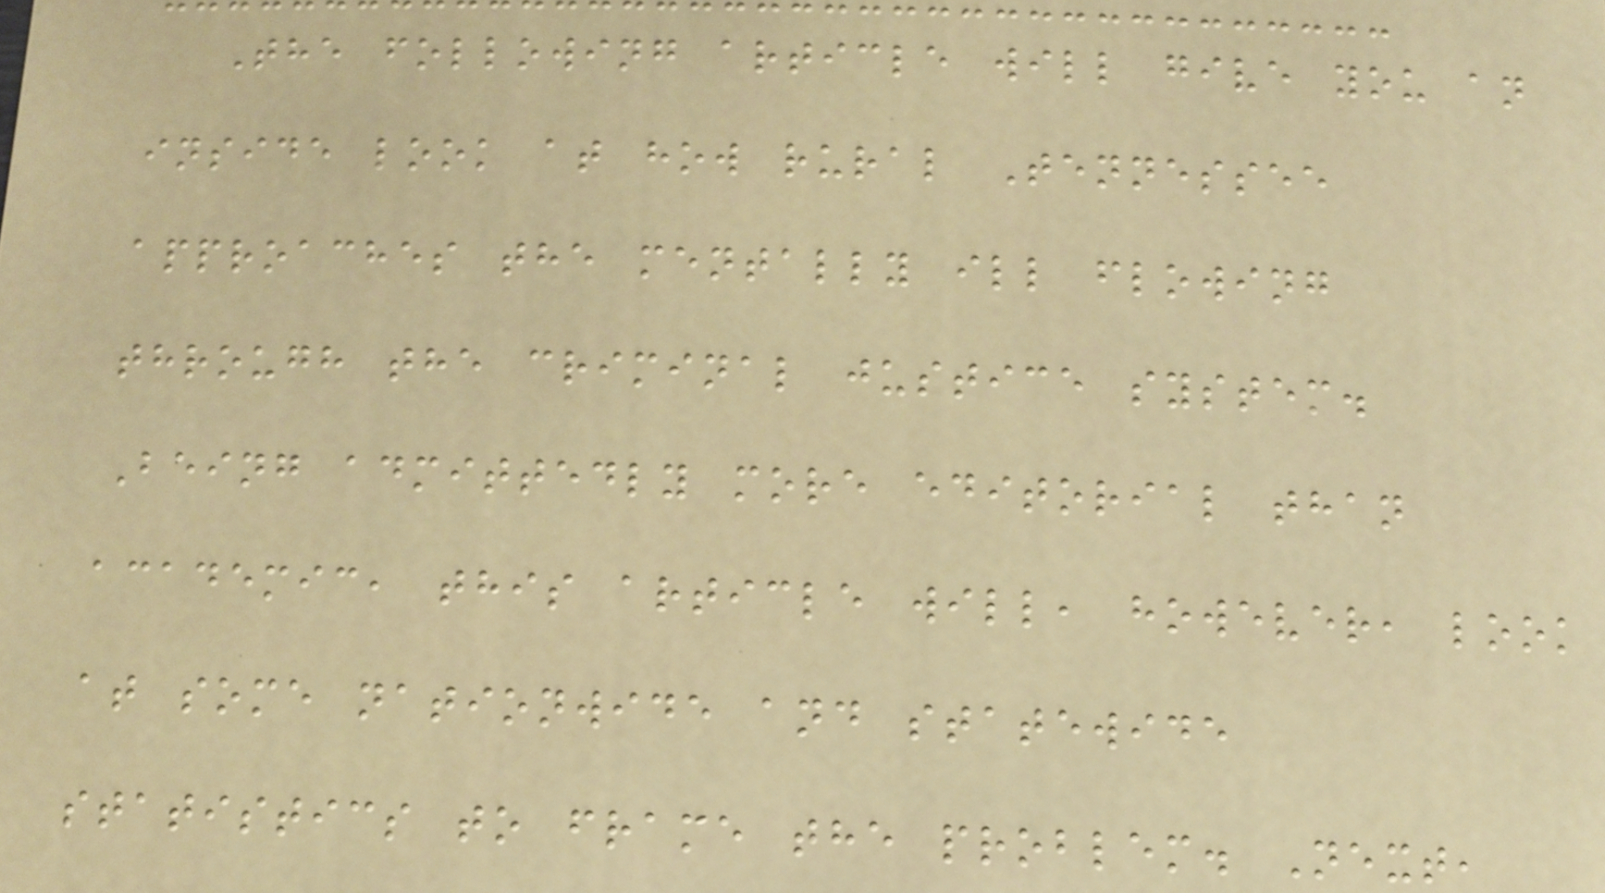The following article will give you an
inside look at how rural Tennessee
approaches the mentally ill flowing
through the criminal justice system.
Being admittedly more editorial than
academic, this article will, however, look
at some nationwide and statewide
statistics to frame the problem. Next,
